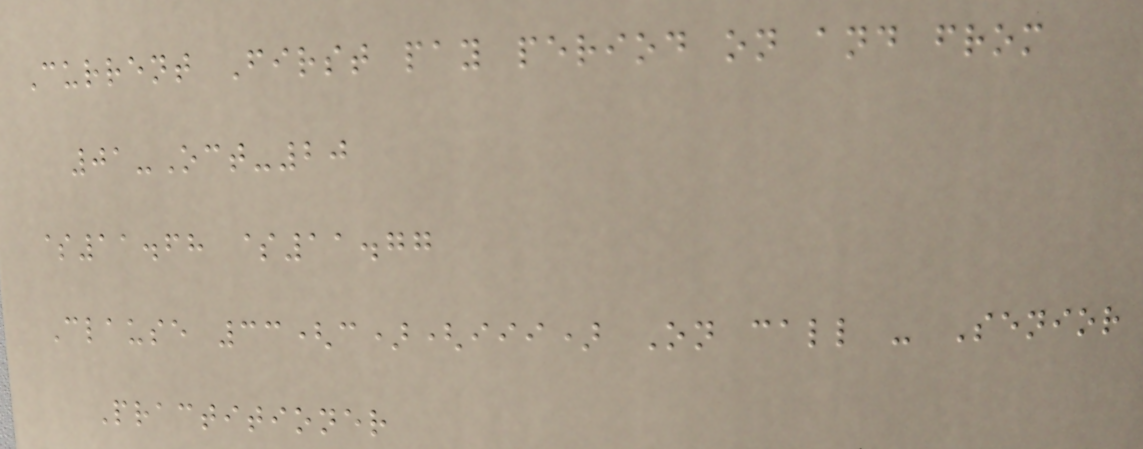Current First pay period on and from
01-Oct-20
$11.68 $11.77
Clause 33(c)(iii) On call - Senior
Practitioner
